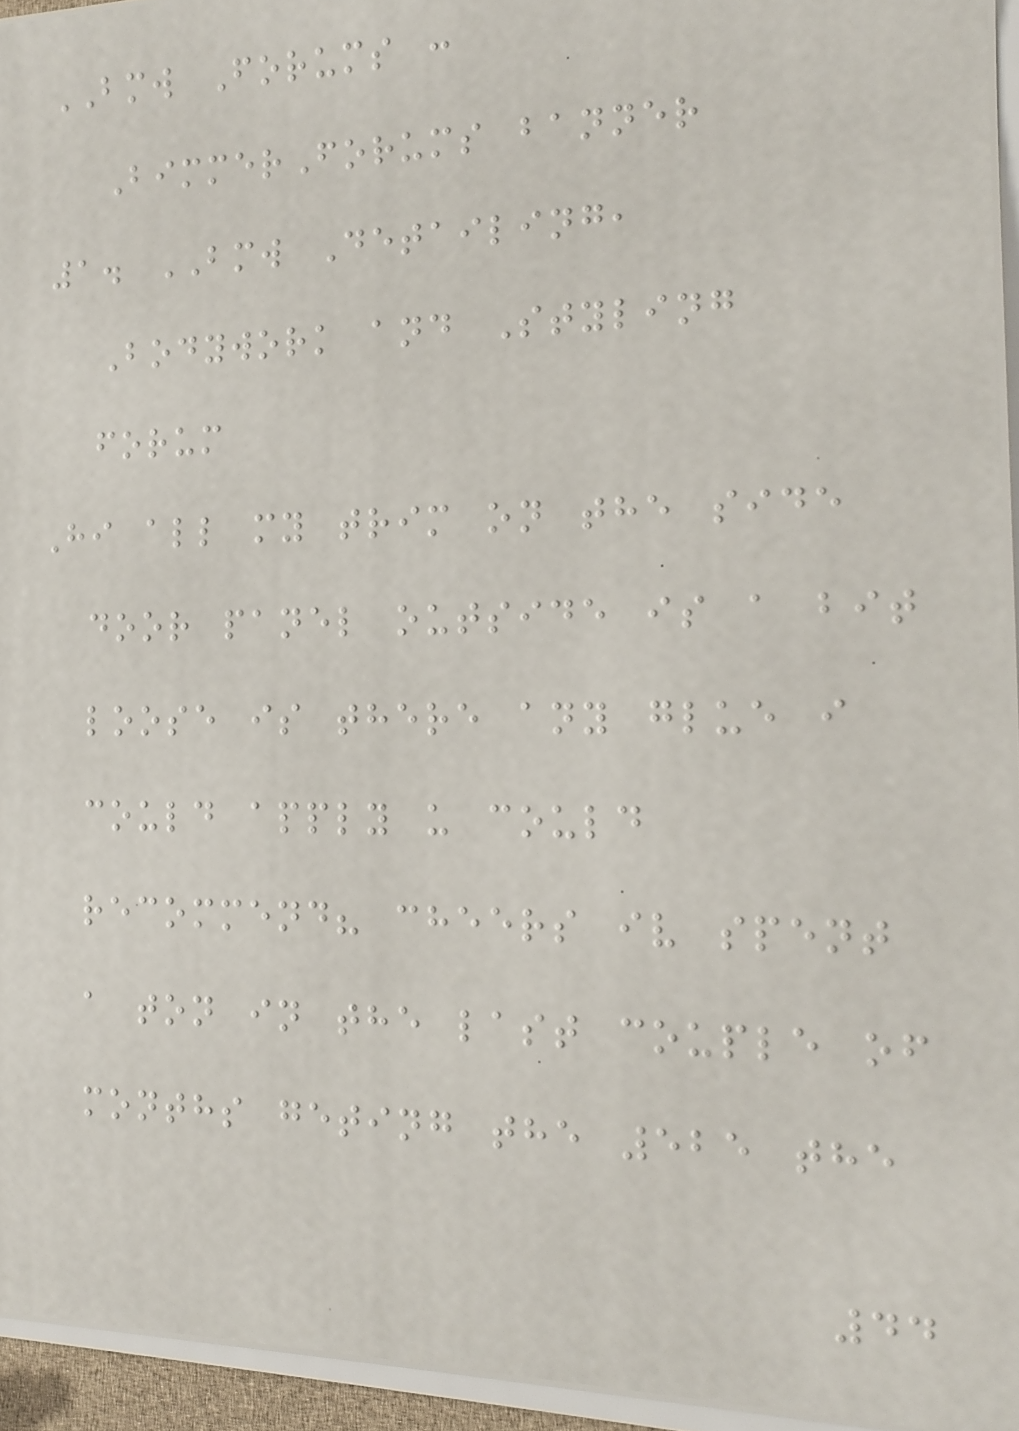BMW Forums :
BimmerForums banner
1. BMW Detailing,
Bodywork and Styling
forum
Hi all my trim on the side
door panel outside is a bit
loose is there any glue i
could apply u could
recommend? cheers iv spent
a ton in the last couple of
months geting the 525 the
44
